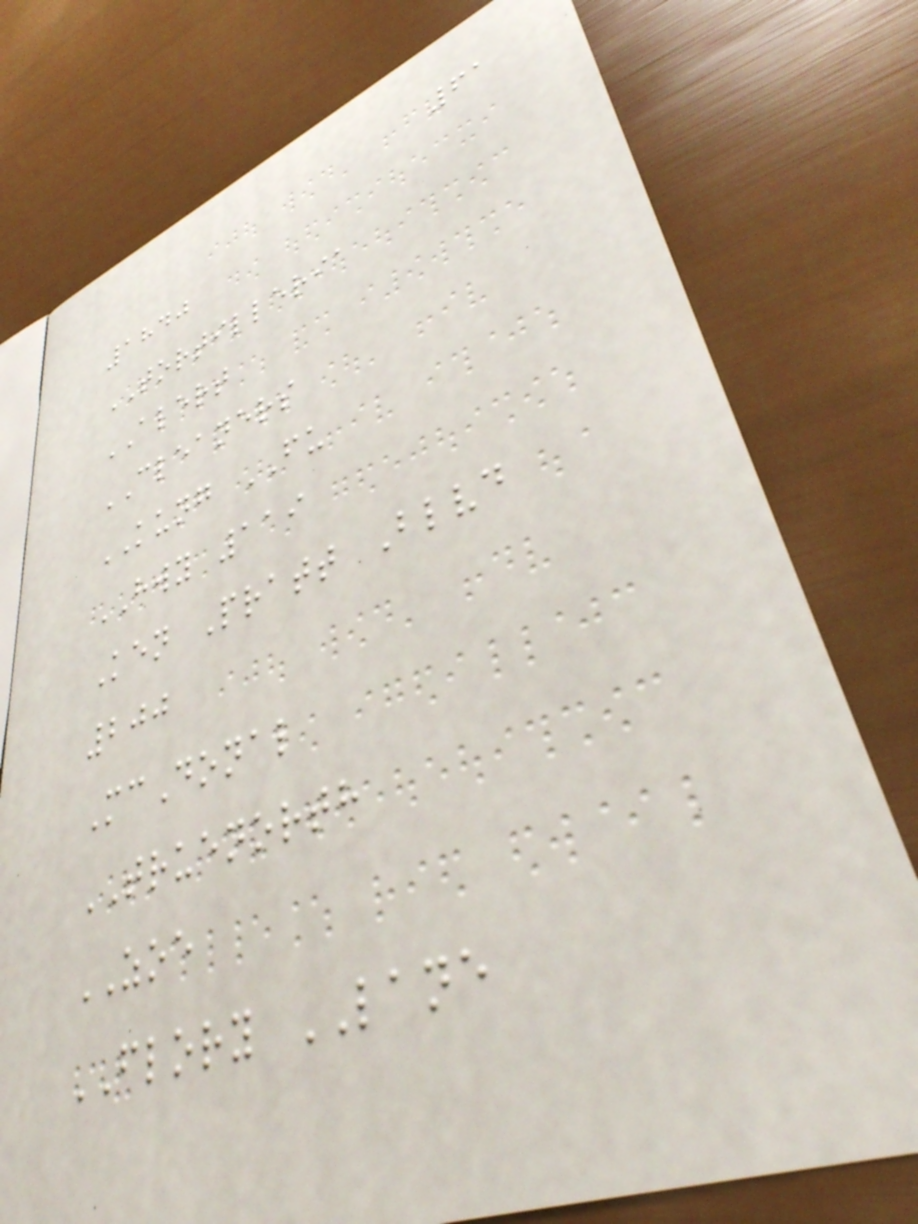61
1840
TORTILLERIA
ALERT
CLEANERS
KUNG FU
HWY 119
Ken Pratt Blvd
200
McDonal
TRUENORTH
ZOE
FLORY LANE
